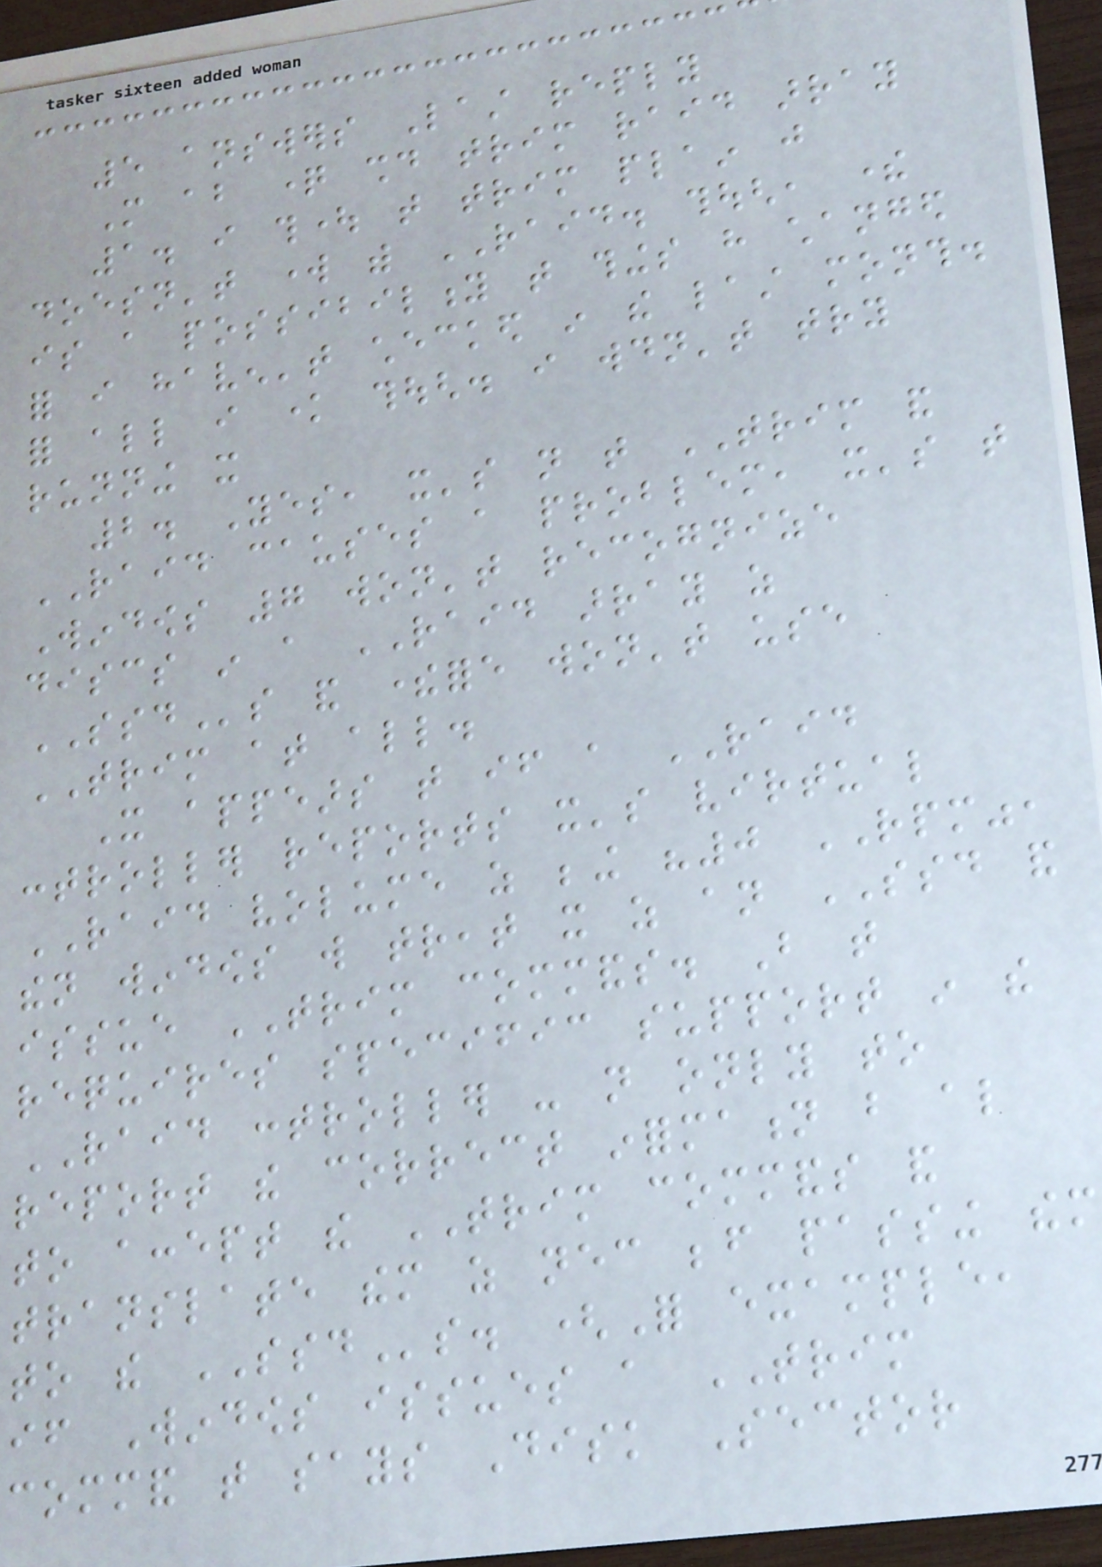5 answers Last reply
More about question should trim raid array
1. i thought that trim plain just
doesn't work with RAID. though, there
is a possibility that things have changed
for i haven't checked in the last month.
for all i know though. i wouldn't try
running it
2. Yes, it's not that TRIM and
RAID causes a problem, it's that
Windows 7 won't recognize
discs in a RAID array as
SSDs and therefore won't use
TRIM at all.
It appears that if a RAID
controller reports it's virtual
RAID volume as being "0 RPM",
then windows will treat it as an SSD and
issue TRIM commands. But that
requires specific support in the
RAID controller - not only to
report the correct information but also
to accept the TRIM commands and
translate them as necessary before passing them
to the SSDs. (For example,
if Windows issues a TRIM
command that says Disk Sector
